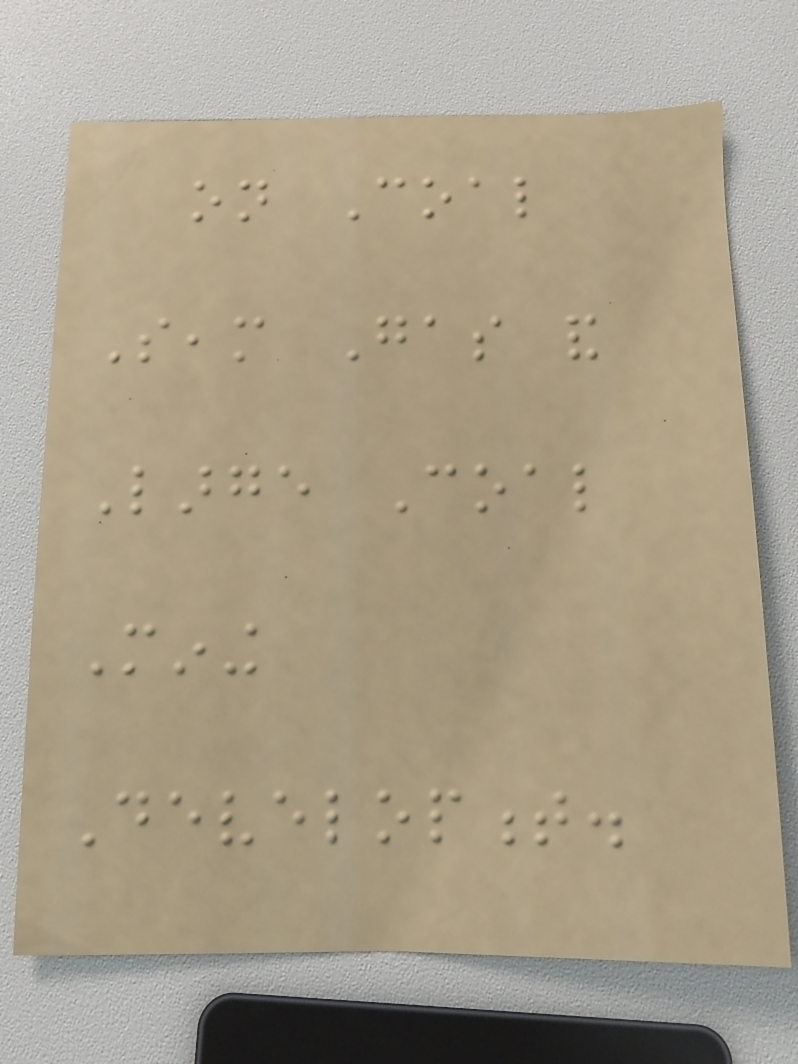on Coal
Seam Gas and
Large Coal
Mining
Development.
